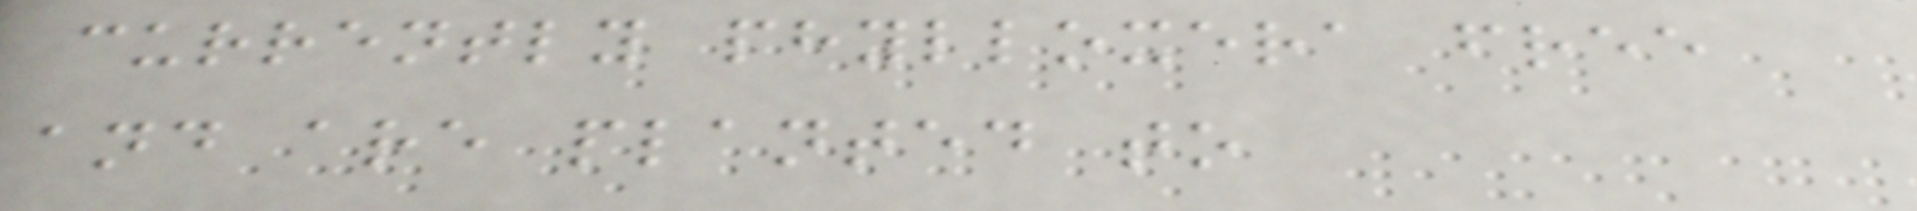currently phylloxera free
and are planted to
